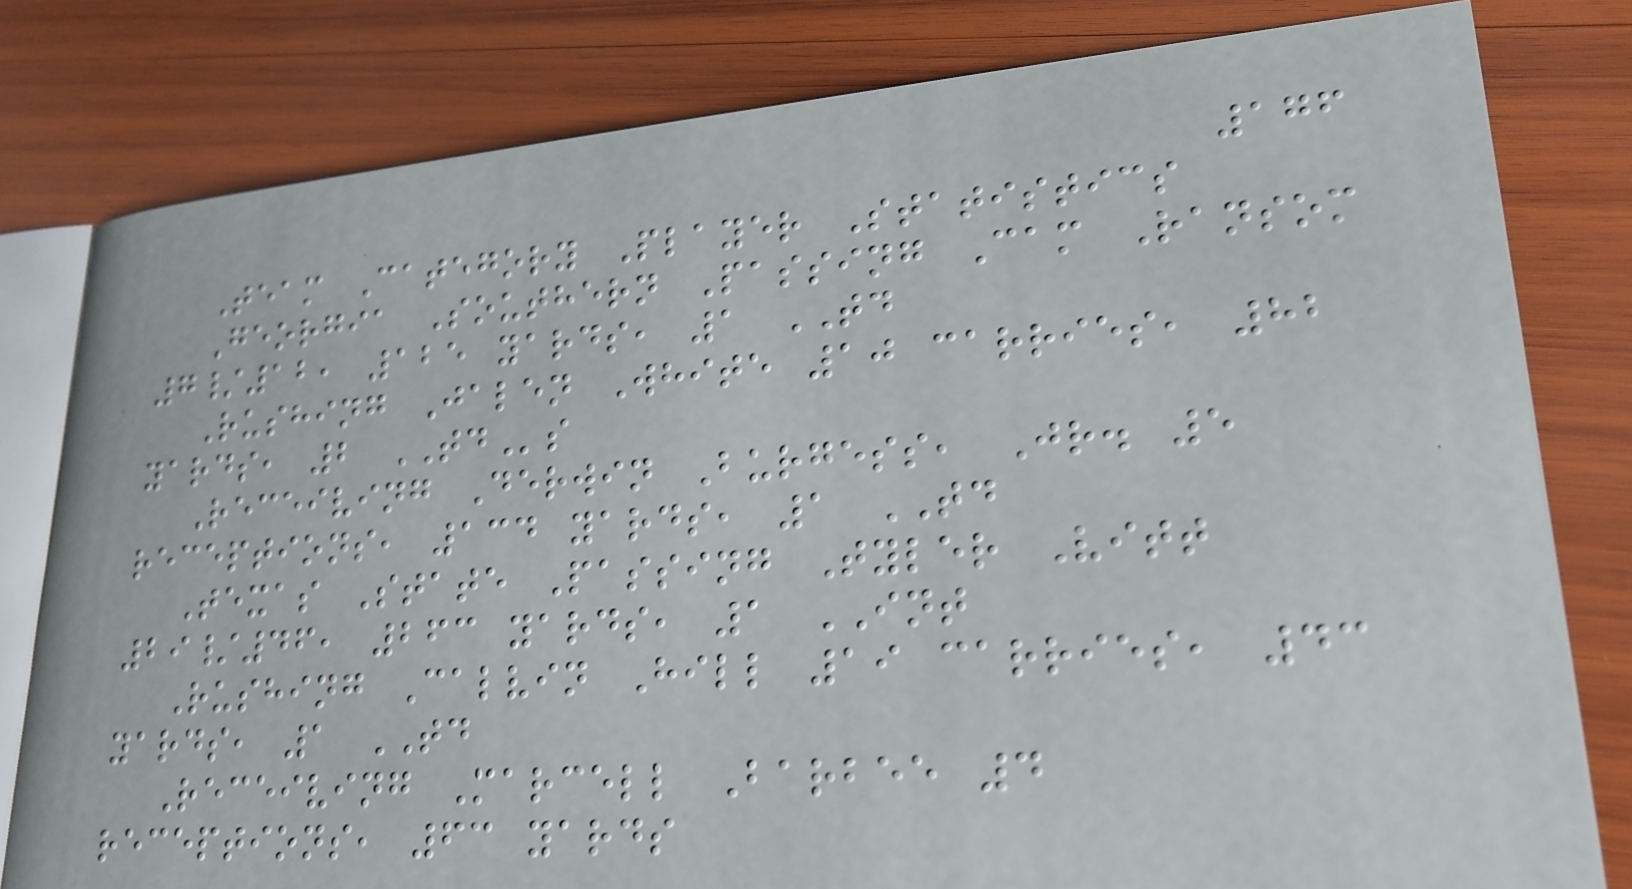176
Team Category Player Statistics
Georgia Southern Passing Cam Ransom
7/12, 125 yards, 1 TD
Rushing Jalen White 10 carries, 82
yards, 2 TDs
Receiving Derwin Burgess, Jr. 5
receptions, 134 yards, 1 TD
Texas State Passing Tyler Vitt
29/46, 263 yards, 1 INT
Rushing Calvin Hill 19 carries, 43
yards, 1 TD
Receiving Marcell Barbee 4
receptions, 63 yards
